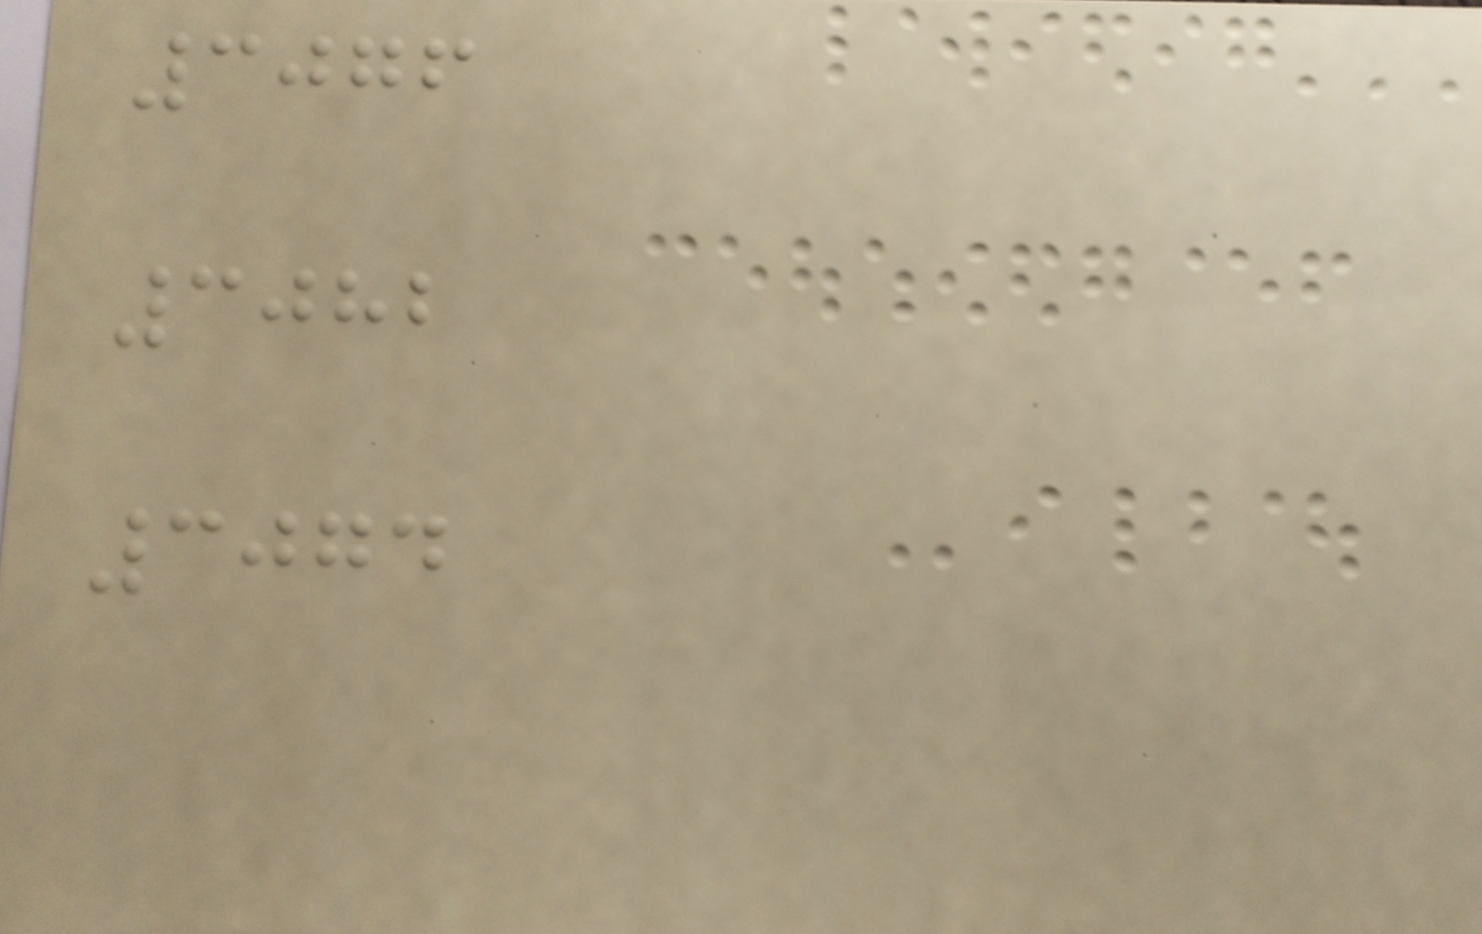3076
3082
3074
